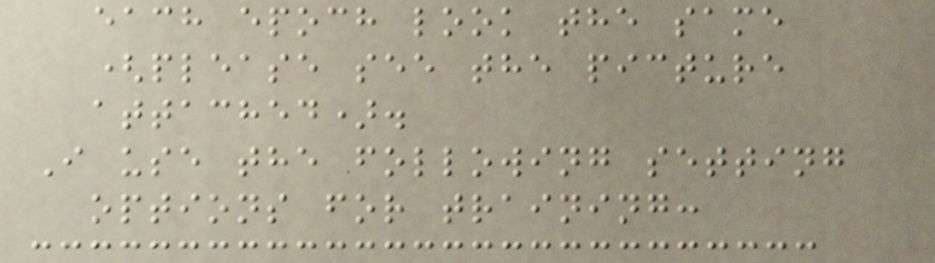each epoch look the same
(please see the picture
attached).
I use the following setting
options for training:
